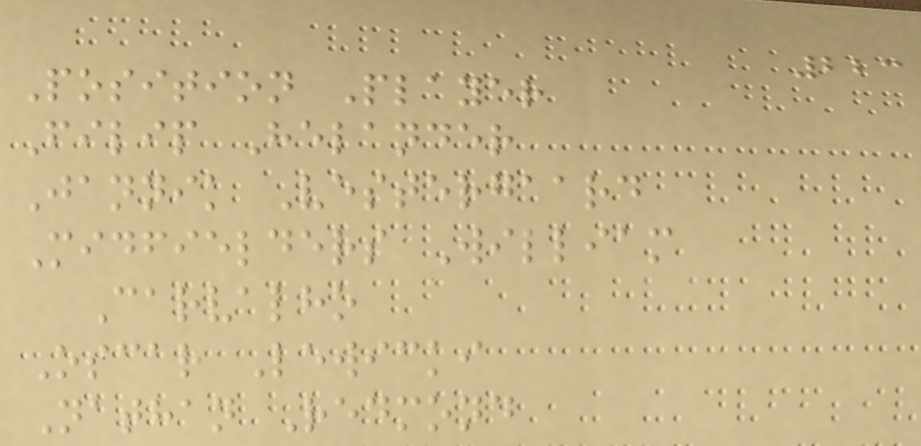223
Position Player
Filip Helander
Jannik Vestergaard
Midfielders William
Carvalho
Oscar Lewicki
Nathan Redmond
